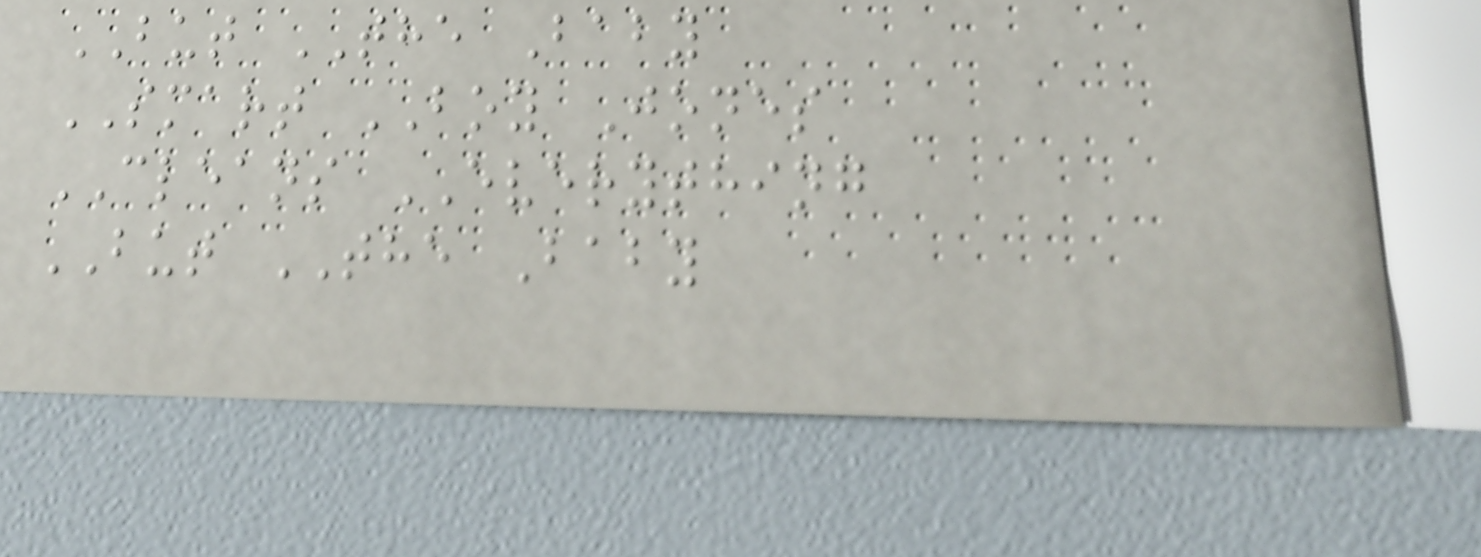BUT THE Baby
SMART BOY Jones
CLEANS EVERYTHING
BUT THE Baby
